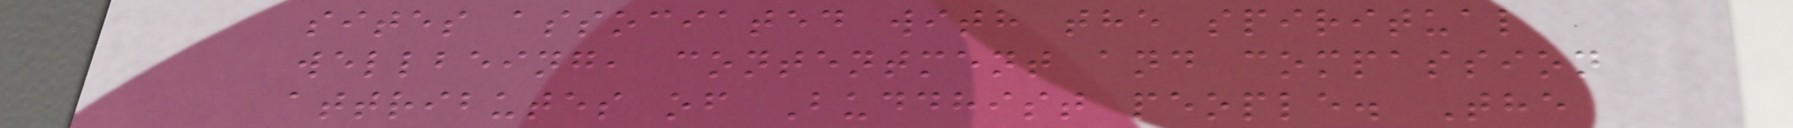sites associated with the spiritual
wellbeing, contentment and compassion
attributes of Buddhist people. The
